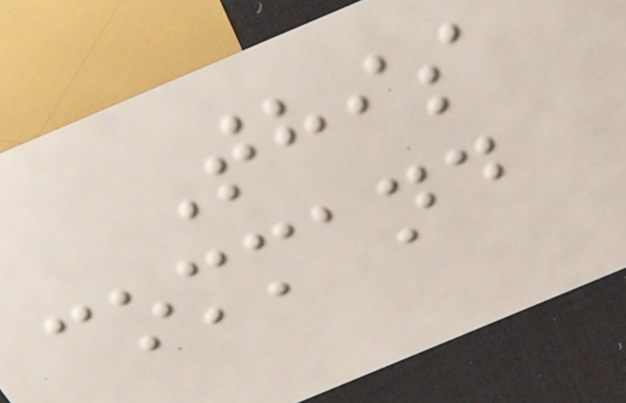This
command
